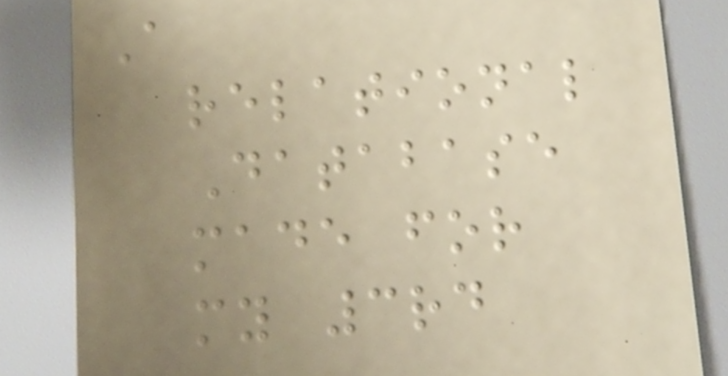A
relational
Database
made for
my 3rd
